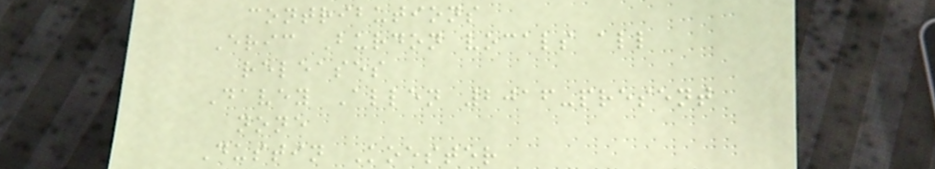contributions
Eric Burdon vocals all
releases
Davey Allen 2016-present
none
Dustin Koester
